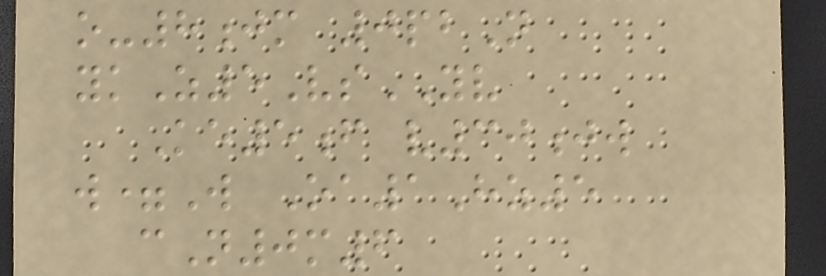o-8jm 0pbN
ykZ5VsYV
Ke5f v30jw
w=W Oa1Hz5
cN0m6
